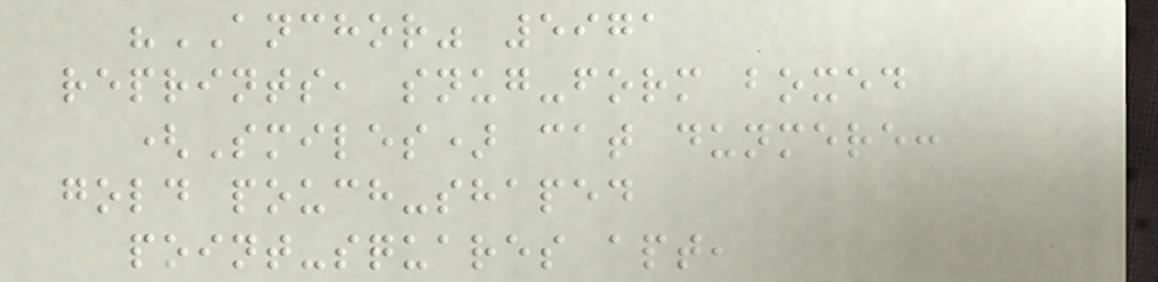"ANCHOR" 5971
reprints, snug-form boxed
(Smiles) cat dunmere:
gold pouch-shaped
point-squares apt,
